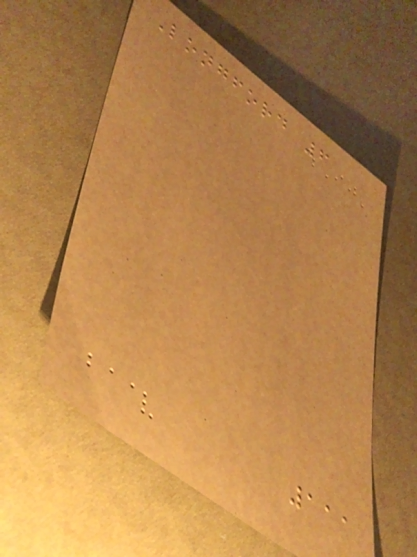Longford 6
111
